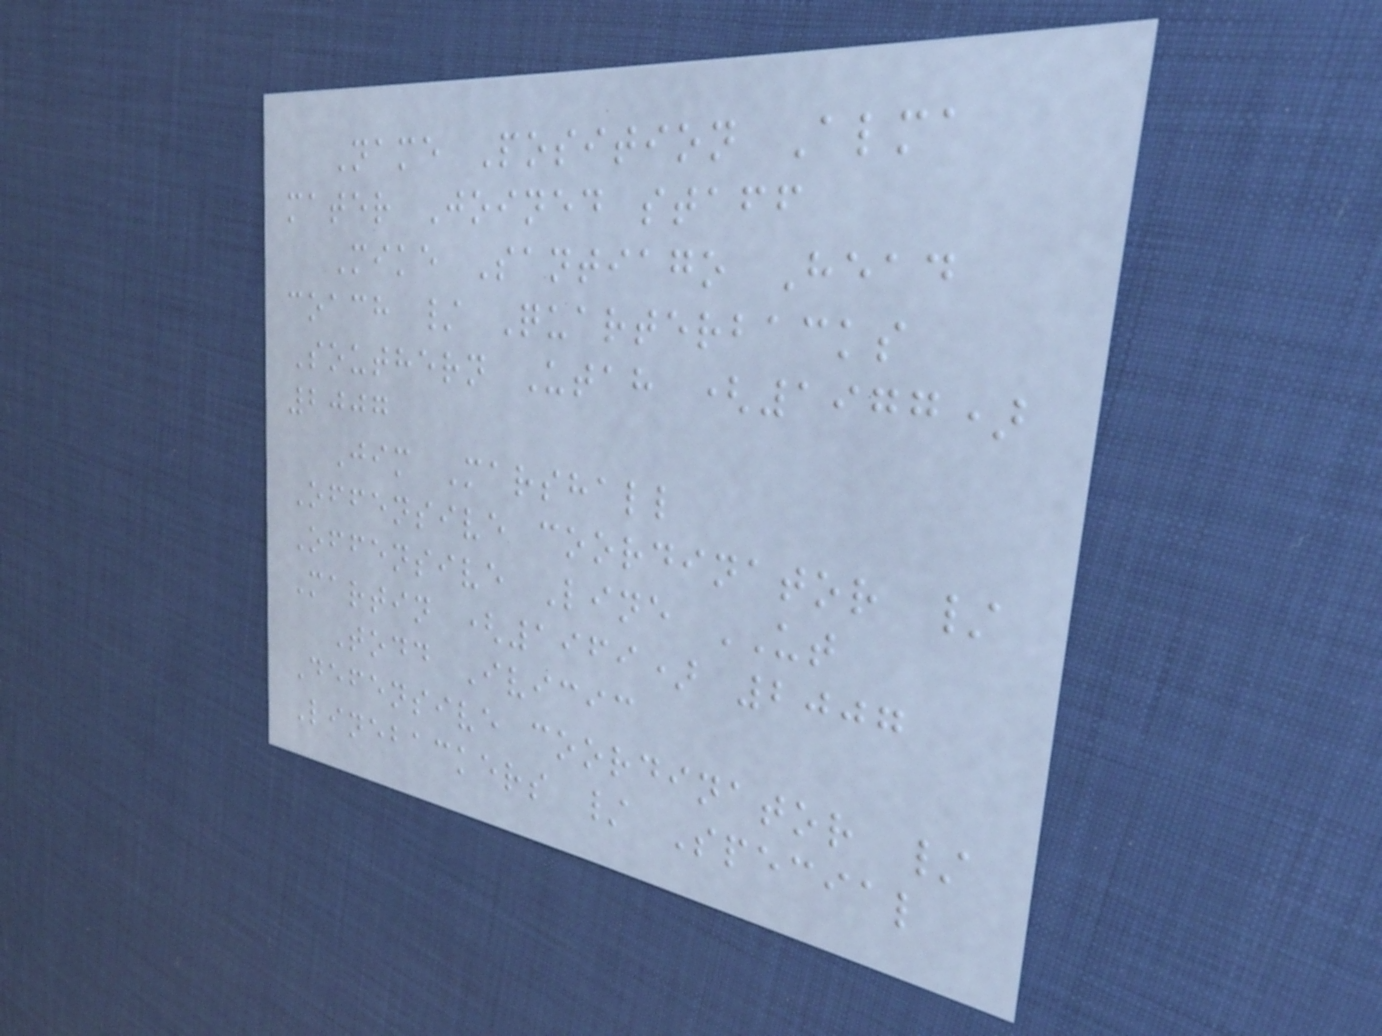Name Position Alma
mater Joined staff
Mike Santiago Head
coach / Quarterbacks
Southern Utah (1977)
2007
Jim Marshall
Offensive coordinator /
Offensive Line UT
Martin (1969) 2007
Todd Ivicic
Defensive coordinator /
Linebackers / Special
